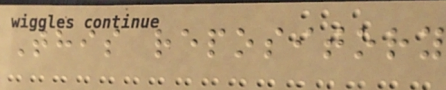This repository
